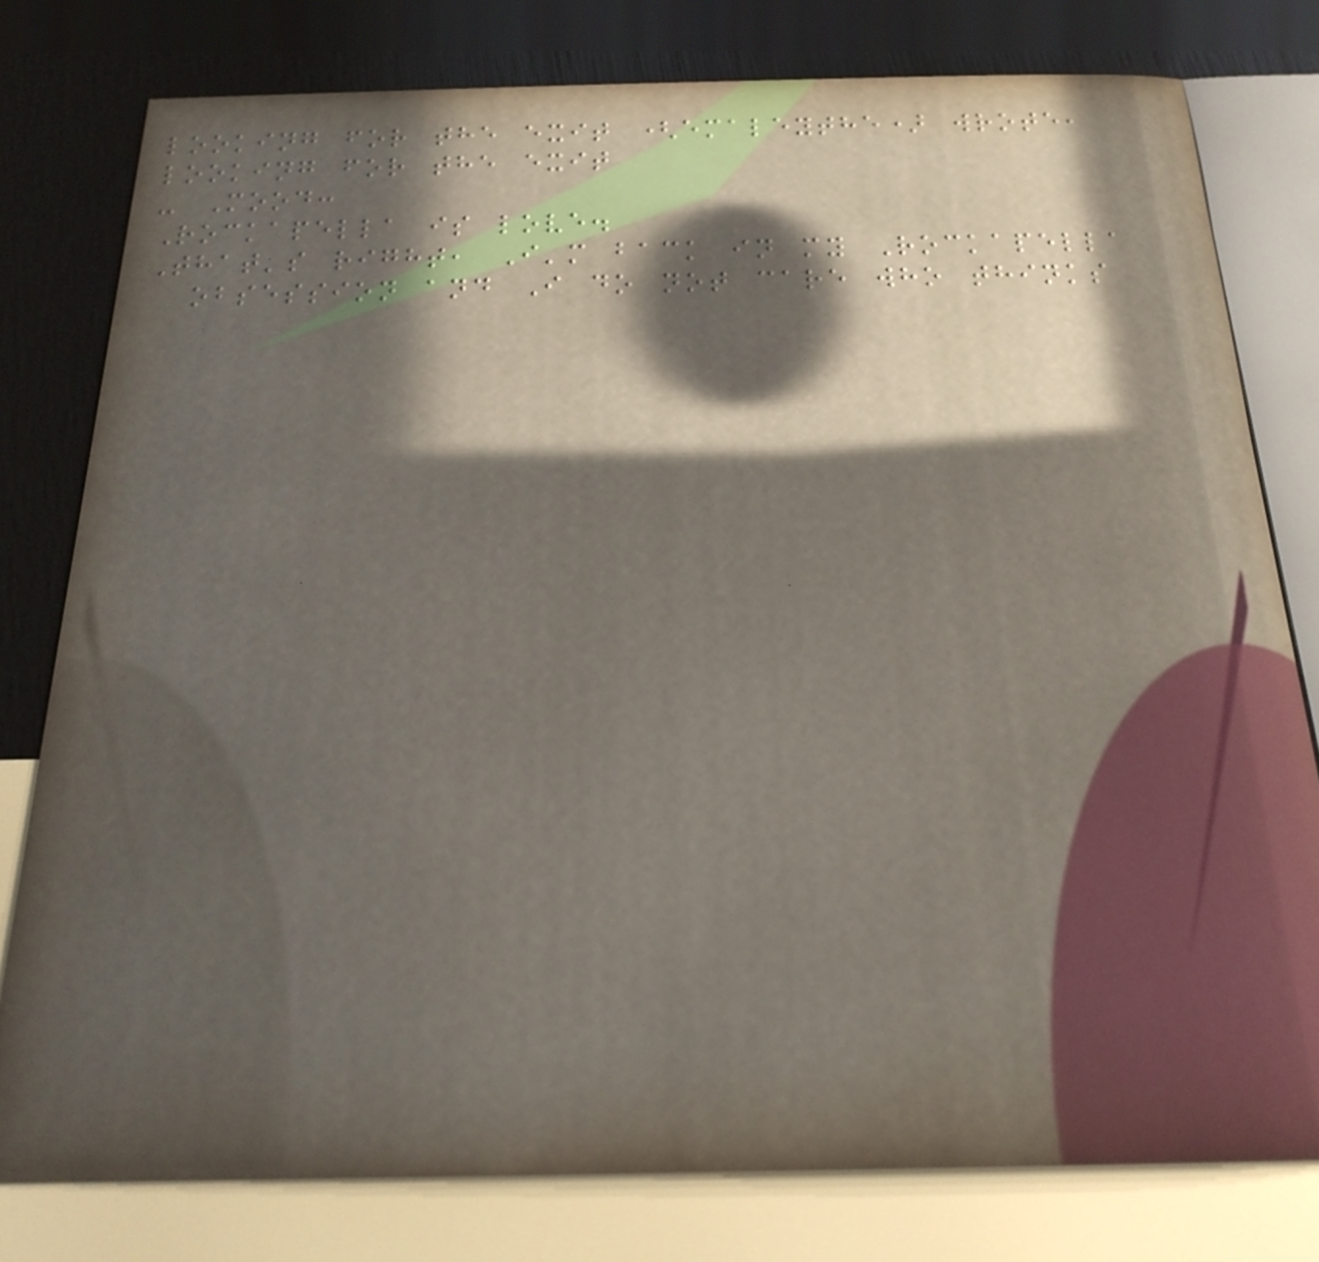looking for the exit (emaleythe) wrote,
looking for the exit
- Mood:
Rockapella is love.
That's right, I'm back in my Rockapella
obsession and I do not care who thinks
